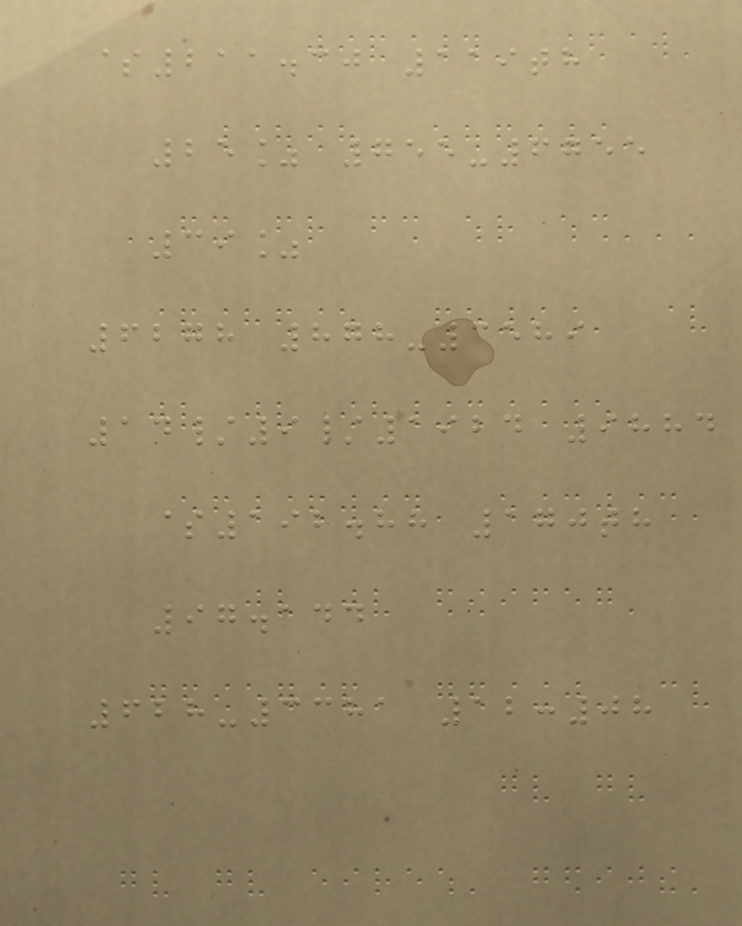$211.30 119th
25% 755-6755
39%
6278 878-3589
14/9/1924 9884
$192.88 170th
97.144
628-3381 12:08
